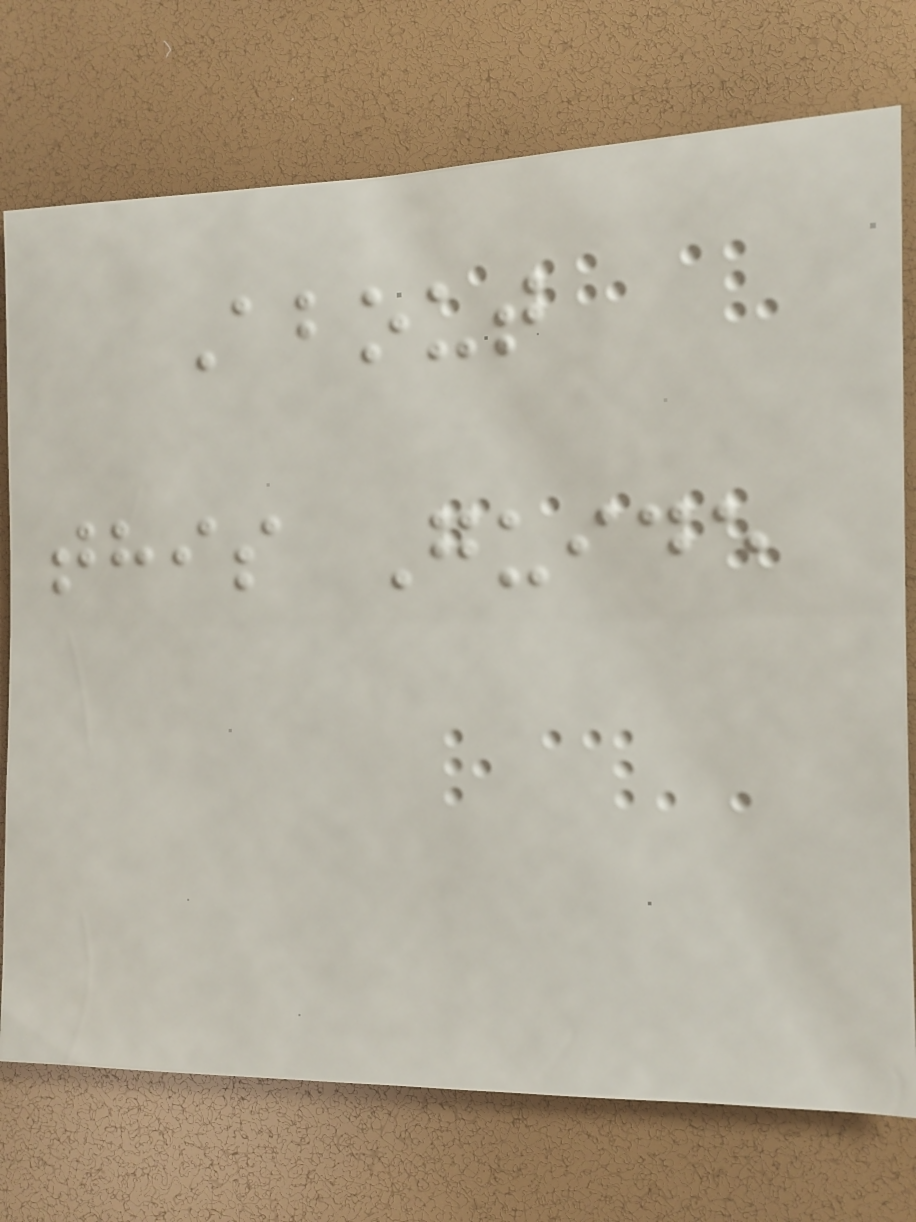About
this Guide
